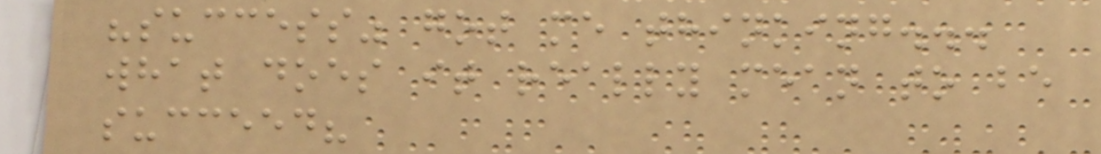"success" got me thinking...
what does it really mean to be
succeed?
